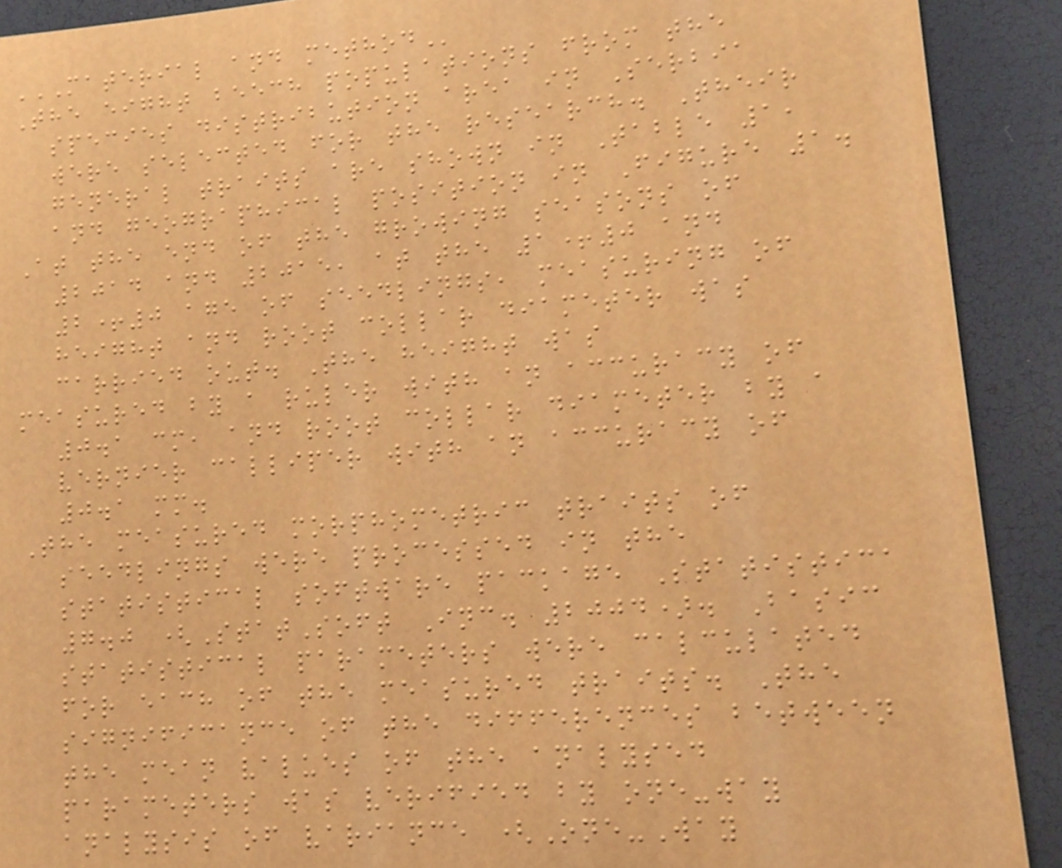MATERIAL AND METHOD
The eight beech populations from the
species distribution area in Serbia
were selected for the research. Their
general traits are shown in Table 1,
and geographical position in Figure 1.
At the end of the growing seasons of
2014 and 2015, at the 1+0 and
2+0 age of seedlings, measuring of
height and root collar diameter was
carried out. The height was
measured by a ruler with an accuracy of
0.1 cm, and root collar diameter by a
vernier calliper with an accuracy of
0.1 mm.
The measured morphometric traits of
seedlings were processed in the
statistical software package Statistica
7.0 (StatSoft Inc. 2004). Basic
statistical parameters were calculated
for each of the measured traits. The
significance of the differences between
the mean values of the analysed
parameters was verified by one-way
analysis of variance (One-Way
